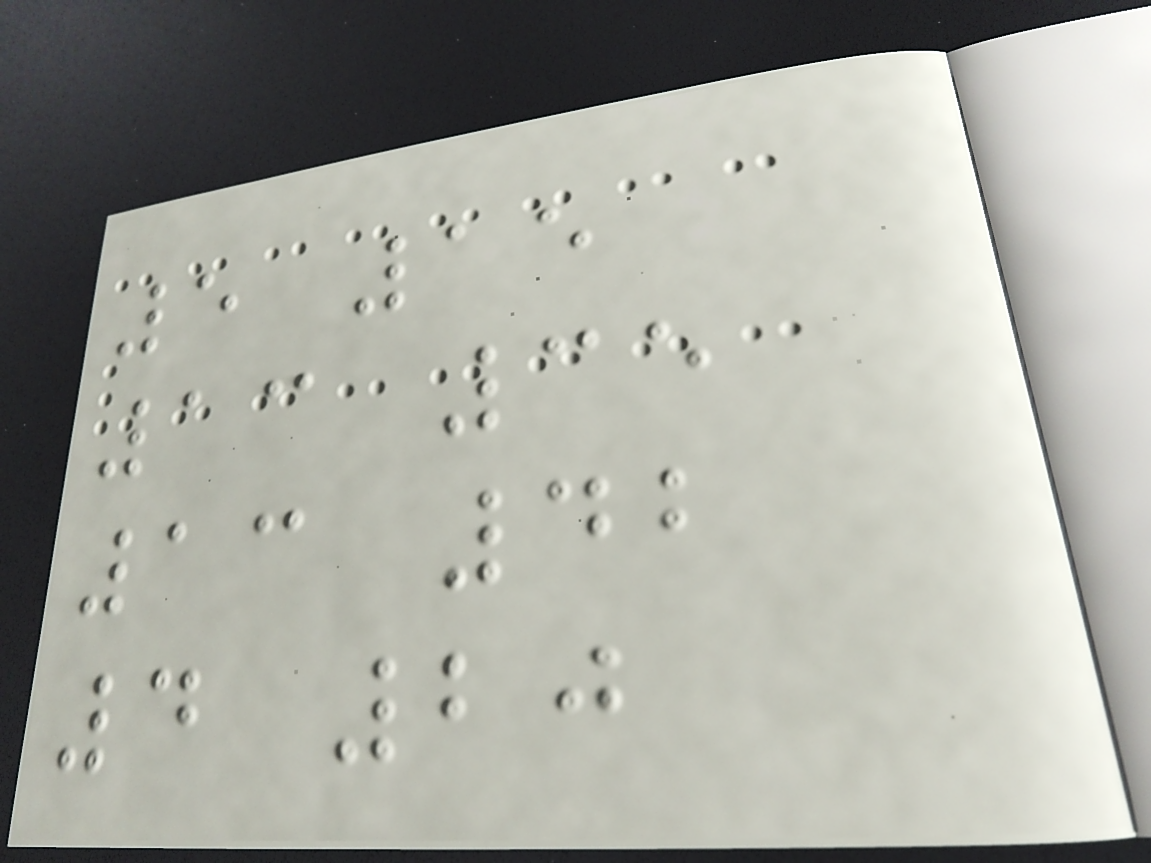5 15
13 35
13 42
4 20
